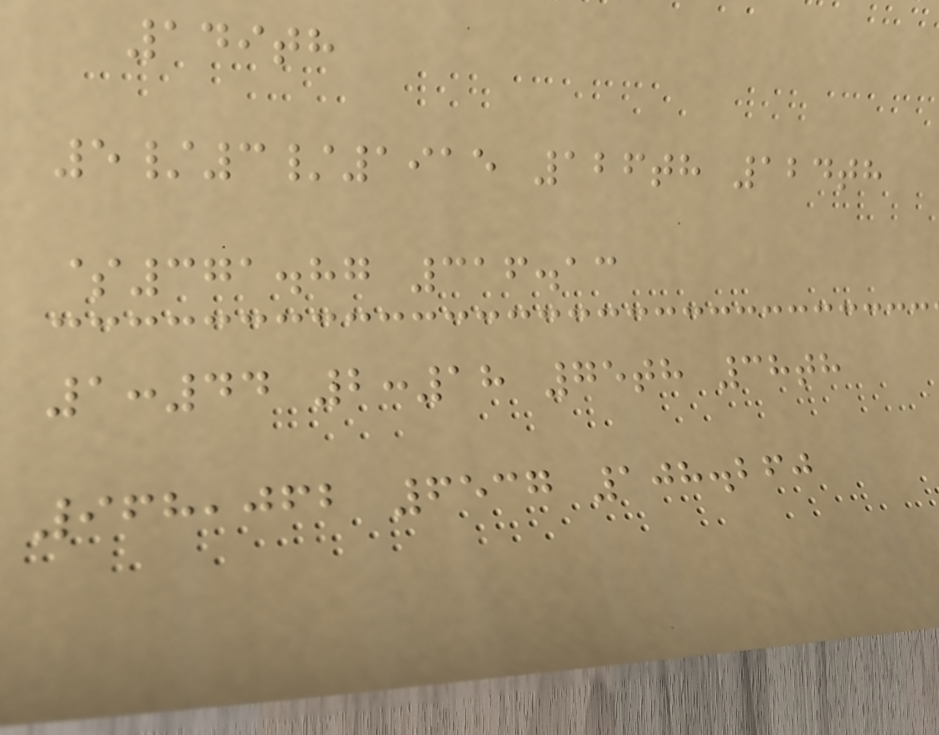149th
5/3/1915 126th 124th
$371.87 316.13
1:44 2:18 75th 38th
968,062 6537 108.260
